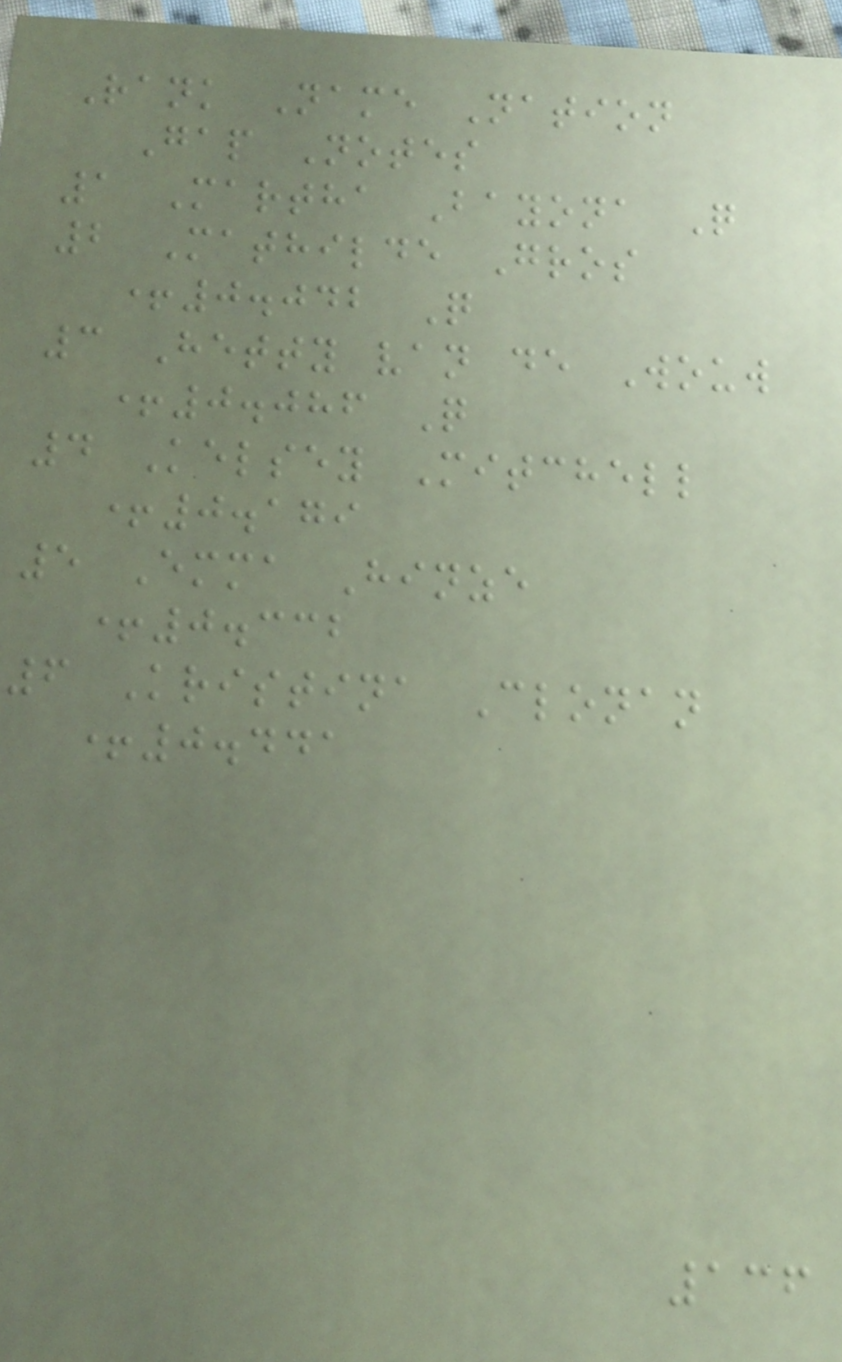Rank Name Nation
Gap Notes
1 Martha Bayona Q
2 Mathilde Gros
+0.042 Q
3 Hetty van de Wouw
+0.086 Q
4 Kelsey Mitchell
+0.179
5 Emma Hinze
+0.332
6 Kristina Clonan
+0.441
136
